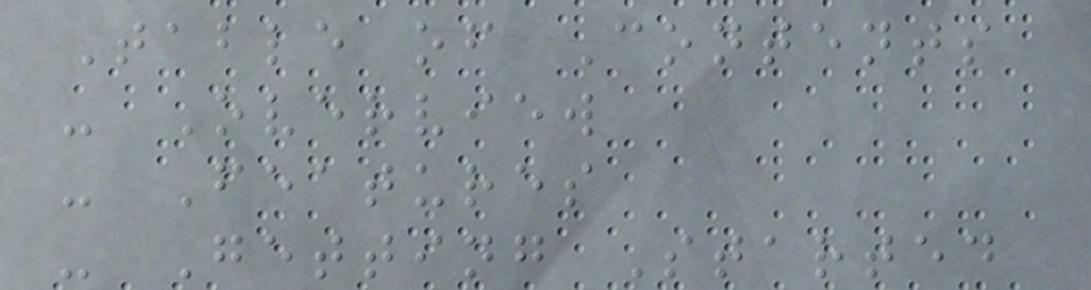Table of Contents
- Overview
- Features
- Getting Started
